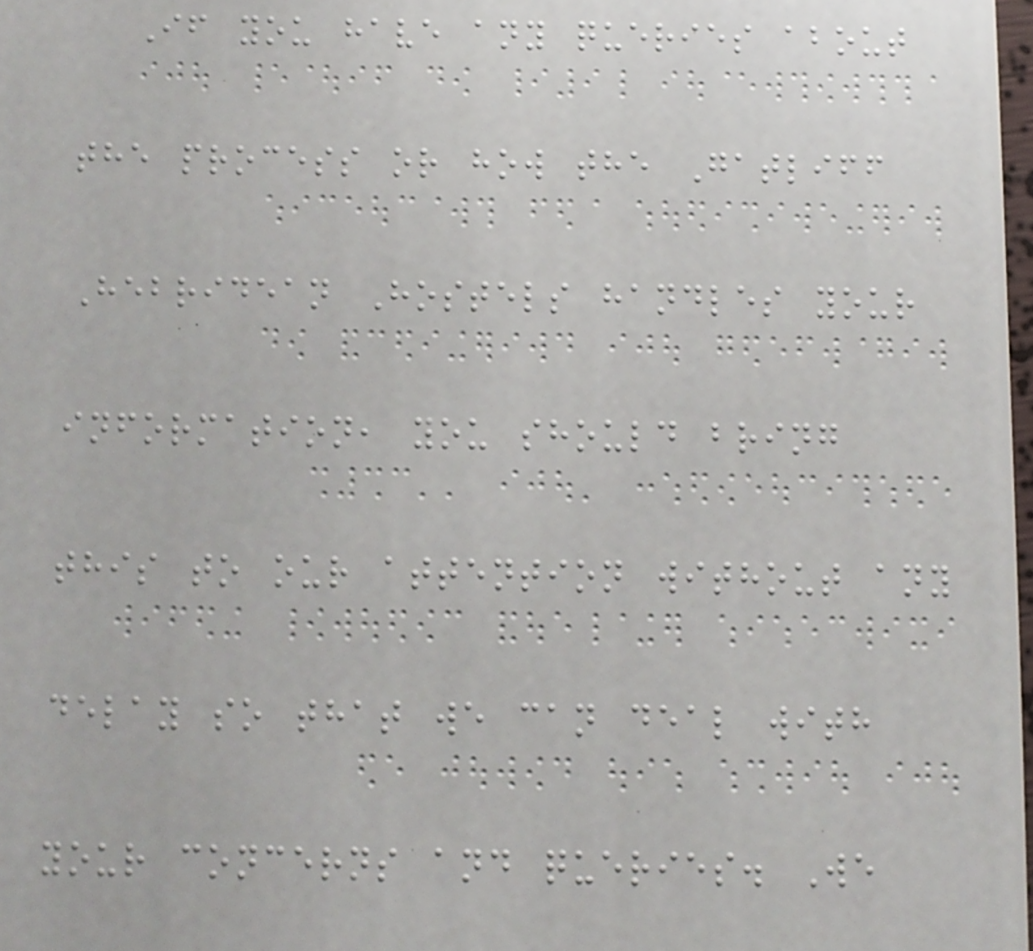If you have any queries about
the process or how the Gatliff
Hebridean Hostels handles your
information, you should bring
this to our attention without any
delay so that we can deal with
your concerns and queries. We
